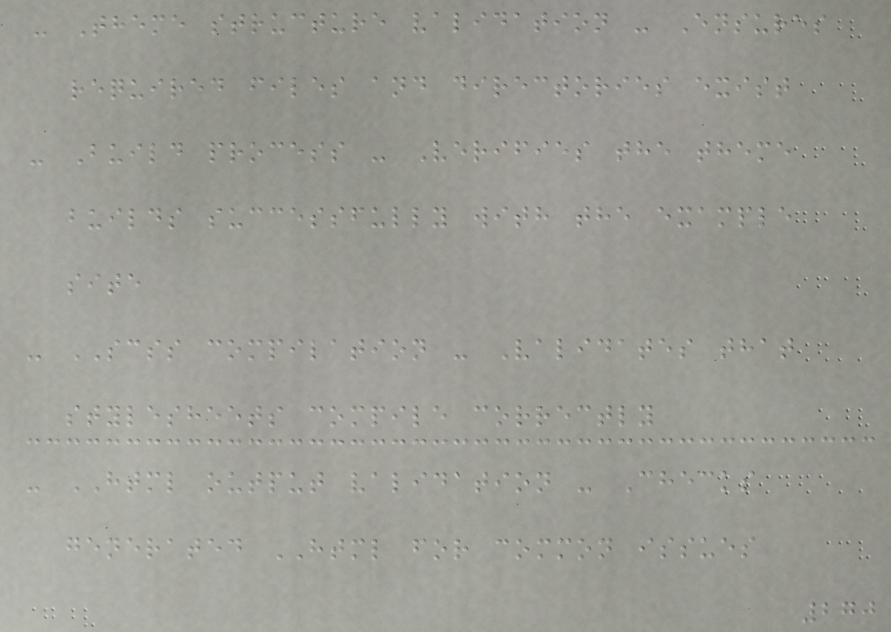- Theme structure validation - Ensures
required files and directories exist
- Build process - Verifies the theme
builds successfully with the example
site
- SCSS compilation - Validates that
stylesheets compile correctly
- HTML output validation - Checks
generated HTML for common issues
270
